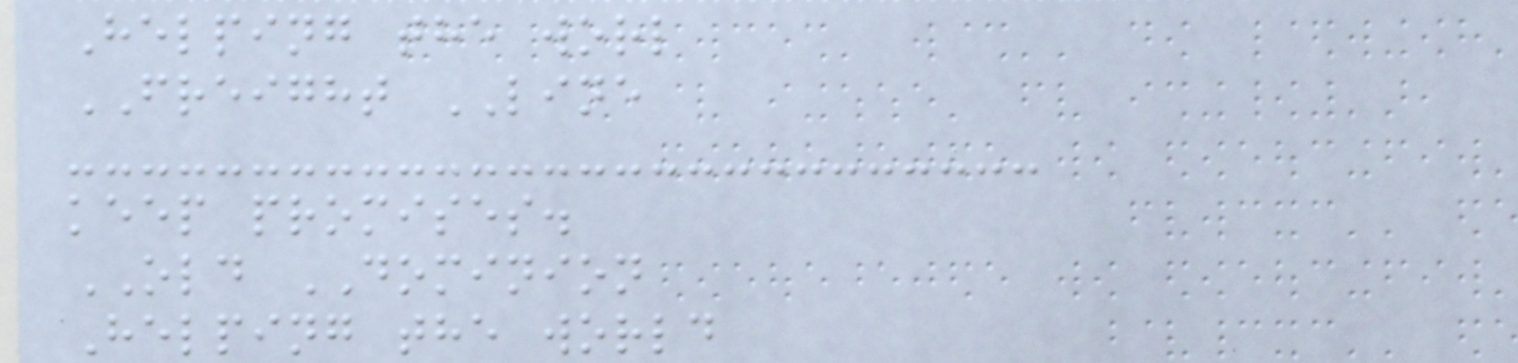Helping the worl
FREIGHT LINE
keep promises.
OLD DOMINION
Helping the world
